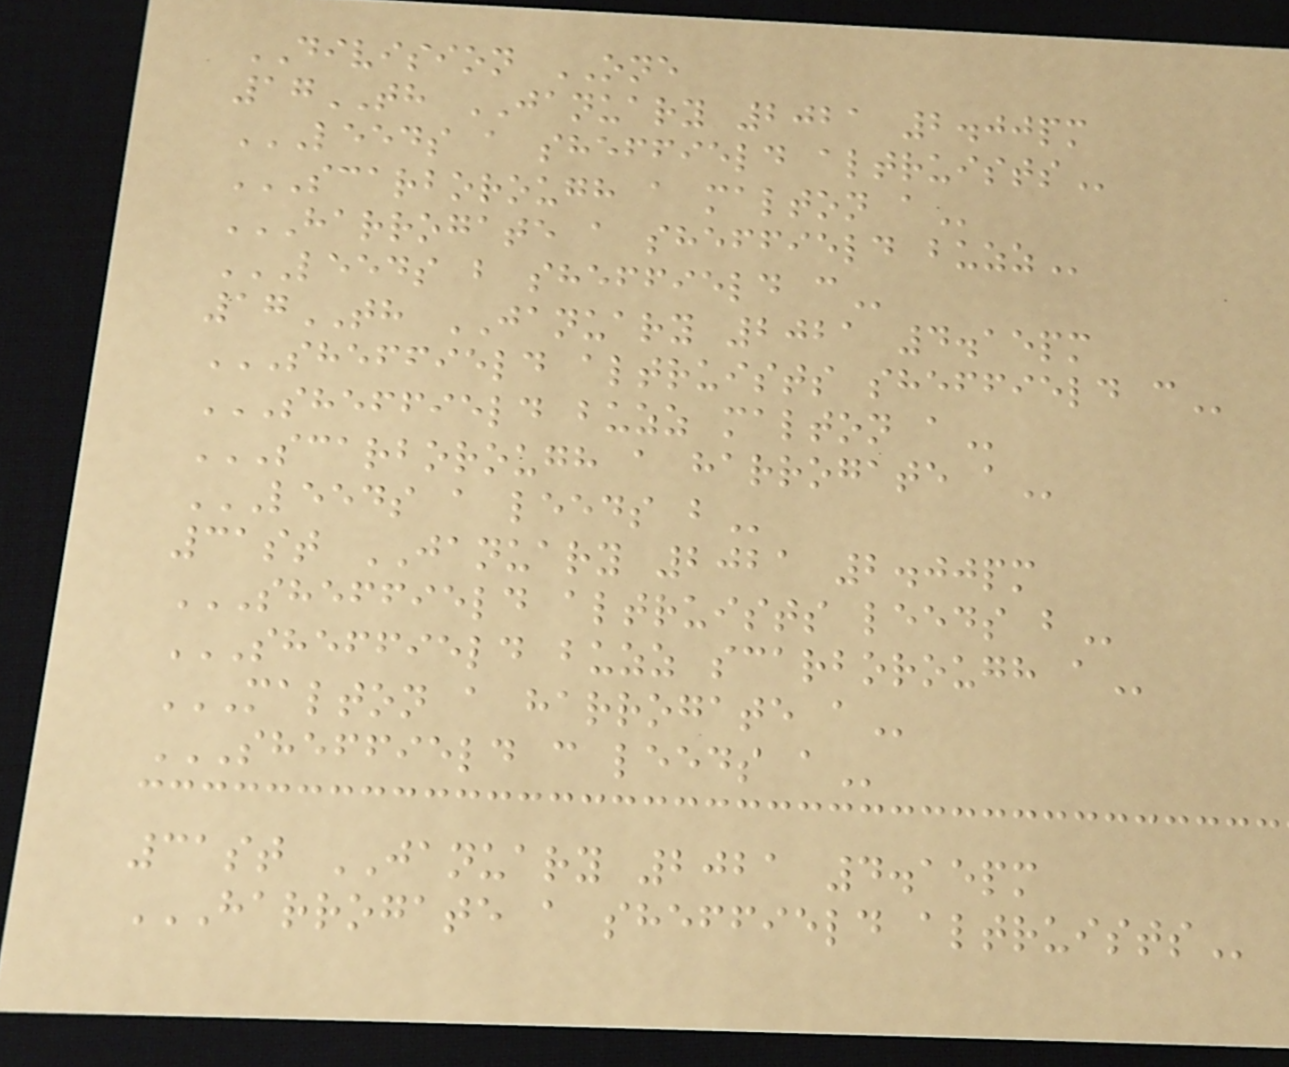DIVISION ONE
17TH JANUARY 2021 2.00pm
LEEDS A SHEFFIELD ALTRUISTS
SCARBOROUGH A MALTON A
HARROGATE A SHEFFIELD BUZZ
LEEDS B SHEFFIELD C
17TH JANUARY 2021 4.15pm
SHEFFIELD ALTRUISTS SHEFFIELD C
SHEFFIELD BUZZ MALTON A
SCARBOROUGH A HARROGATE A
LEEDS A LEEDS B
31st JANUARY 2021 2.00pm
SHEFFIELD ALTRUISTS LEEDS B
SHEFFIELD BUZZ SCARBOROUGH A
MALTON A HARROGATE A
SHEFFIELD C LEEDS A
31st JANUARY 2021 4.15pm
HARROGATE A SHEFFIELD ALTRUISTS
